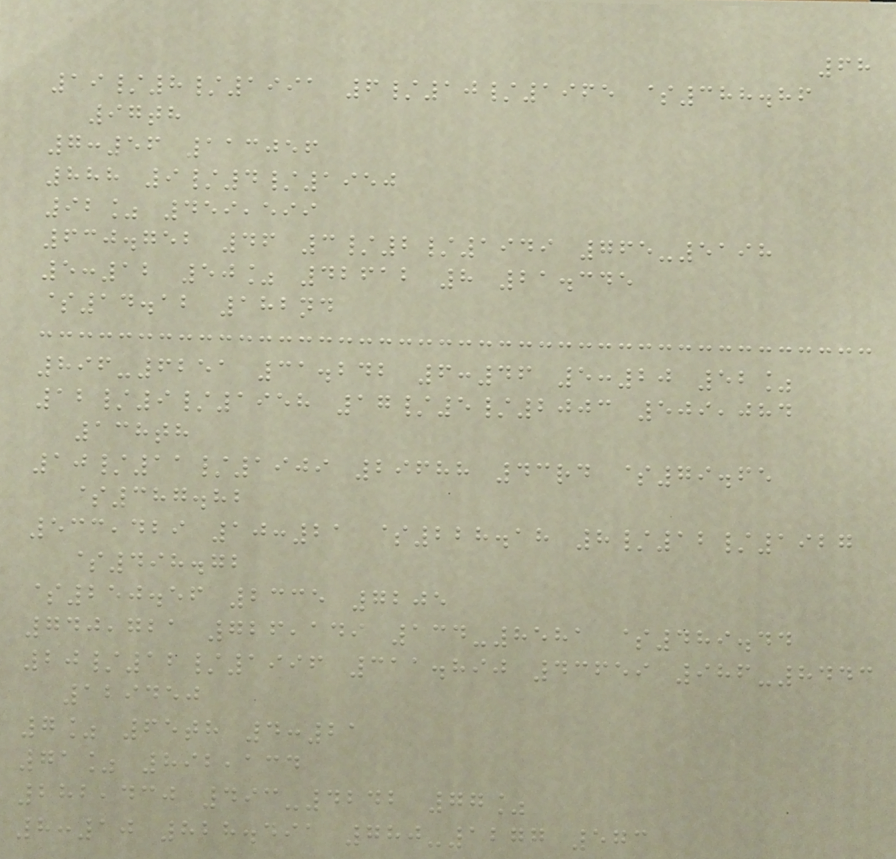68
19/8/1991 6/10/1965 $388.86
97th
7:56 113056
888 9/4/1950
92% 459,599
630.752 46 3/2/1949 765-5198
5:12 50% 42612 8 21.345
$14.12 182nd
896-6251 31.242 6:46 5:20 52%
12/9/1958 17/5/2003 509,084
138th
10/11/1909 29688 43rd $79.65
$387.82
533,429 10:21 $228.18 8/12/1927
$498.72
$250.56 2335 7205
740,721 726,149 134-8581 $489.44
20/12/1996 311.890 43659 986-8443
129450
7% 65th 4:21
71% 892,134
282,430 493-4242 77%
8:10 828.491 780-1277 573
